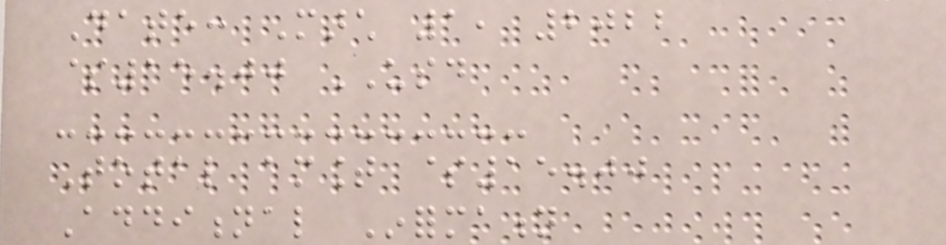Date: March 1, 2022
$15.00 USD
Total amount $15.00
Additional Information
